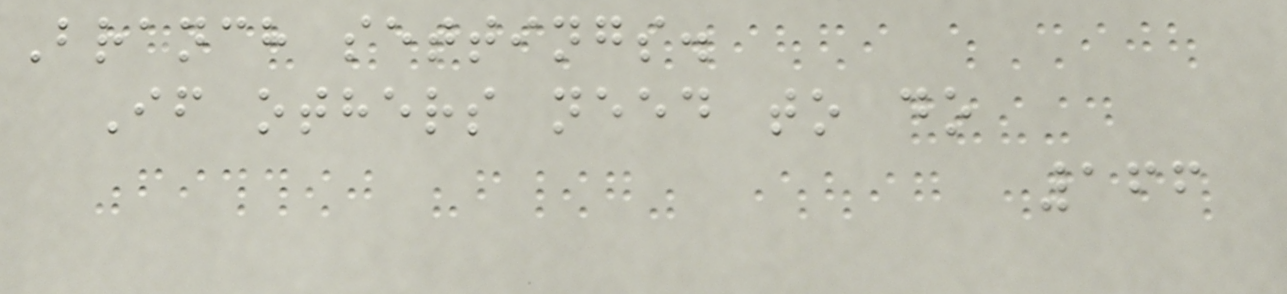Branch settings.
If others need to do
166
